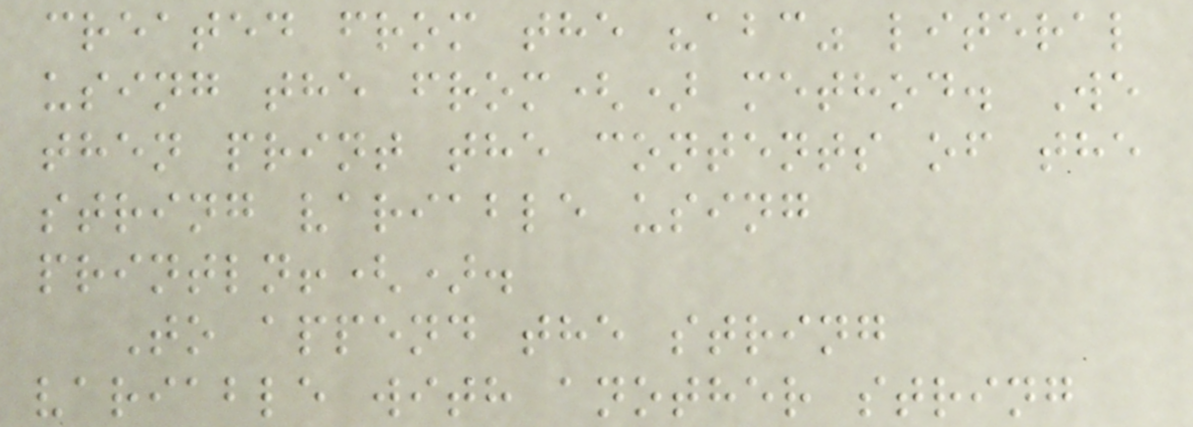created from the "abc" literal
using the from() method. We
then print the contents of the
string variable using
println!().
To append the string
variable with another string
